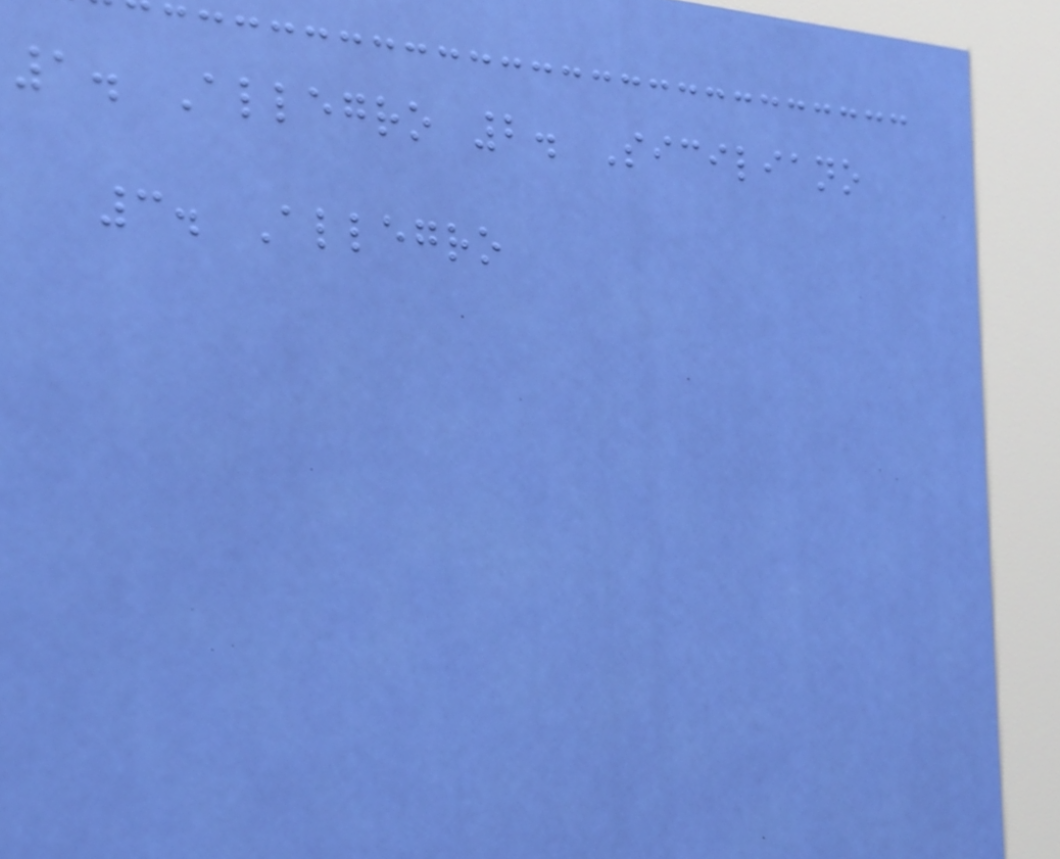1. Allegro 2. Siciliano
3. Allegro
